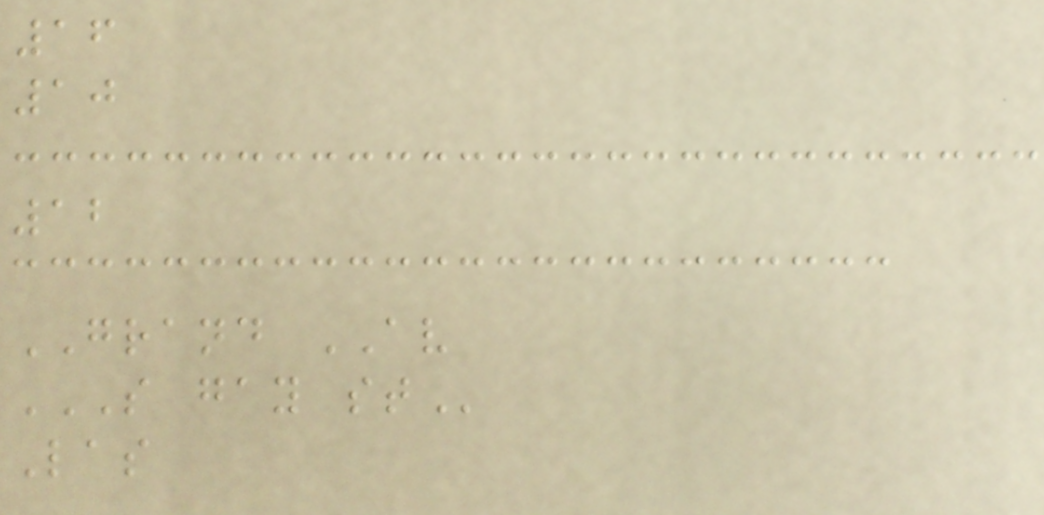16
10
12
GRAND AV
S GAY ST
Las
